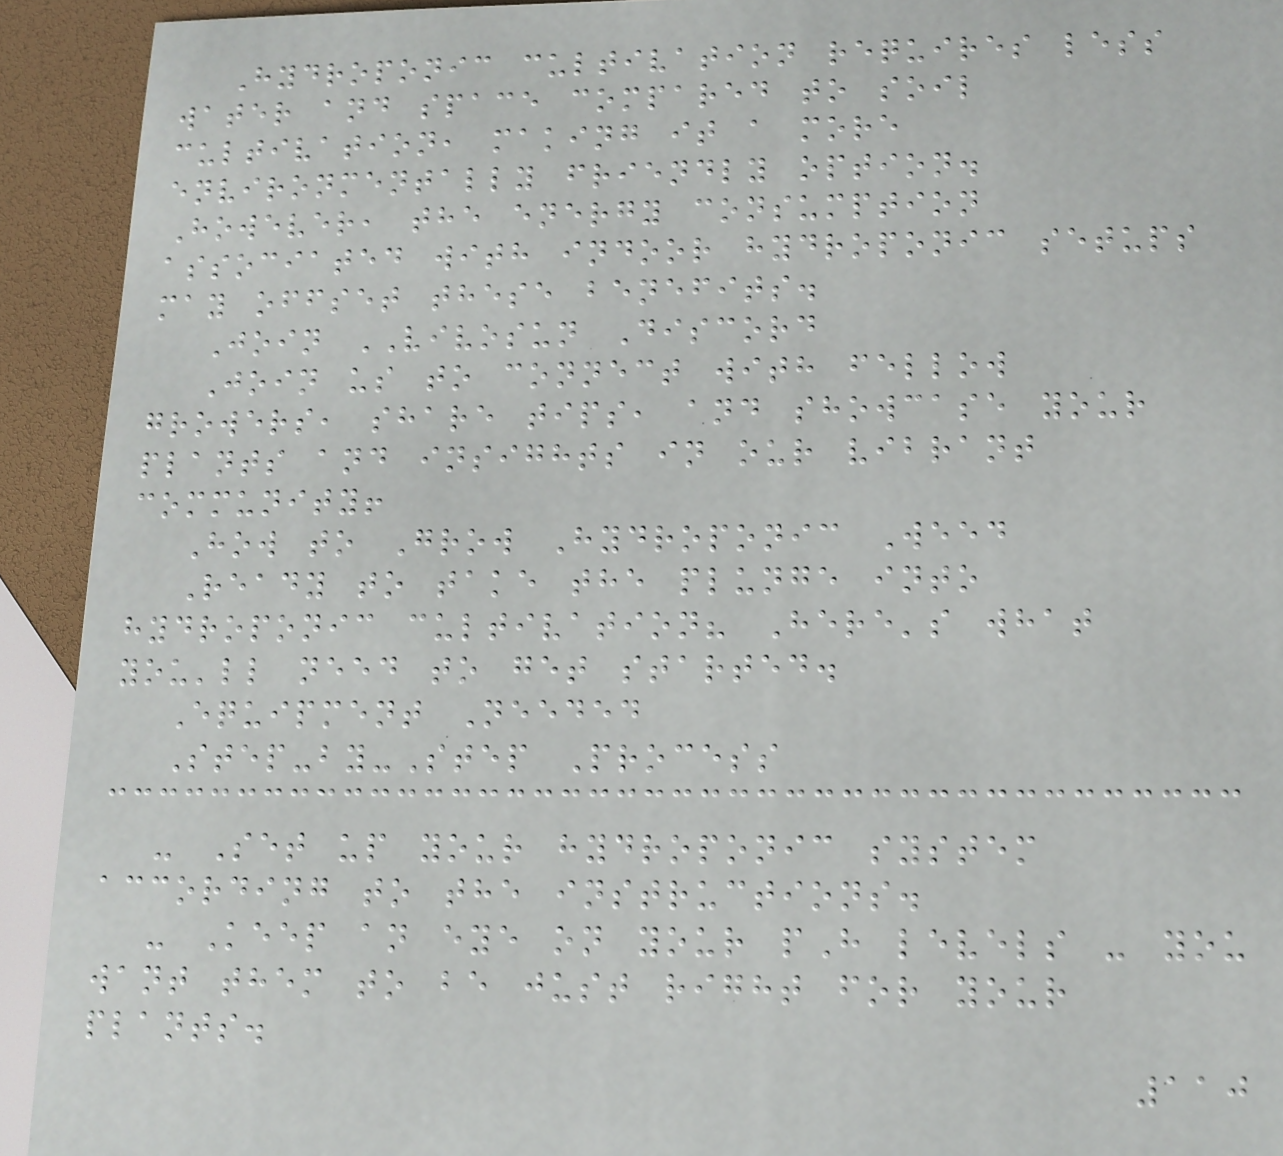Hydroponic cultivation requires less
water and space compared to soil
cultivation, making it a more
environmentally friendly option.
However, the energy consumption
associated with indoor hydroponic setups
may offset these benefits.
Join VIVOSUN Discord
Join us to connect with fellow
growers, share tips, and showcase your
plants and insights in our vibrant
community!
How to Grow Hydroponic Weed
Ready to take the plunge into
hydroponic cultivation? Here's what
you'll need to get started.
Equipment Needed
Step-by-Step Process
- Set up your hydroponic system
according to the instructions.
- Keep an eye on your pH levels - you
want them to be just right for your
plants.
110
